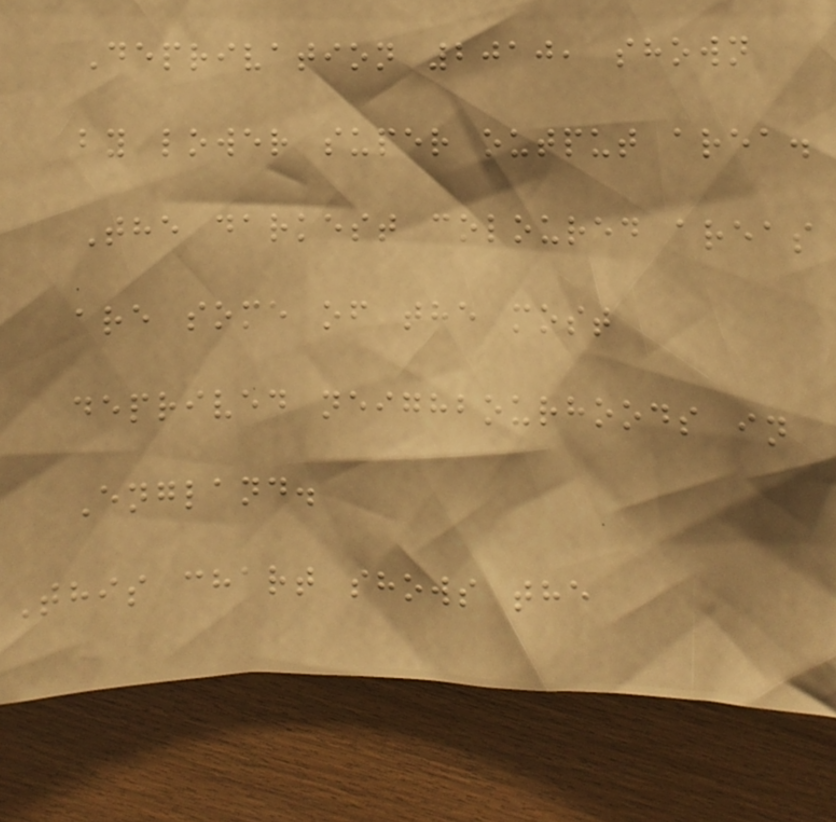Deprivation 2010, shown
by lower super output area.
The darkest coloured areas
are some of the most
deprived neighbourhoods in
England.
This chart shows the
